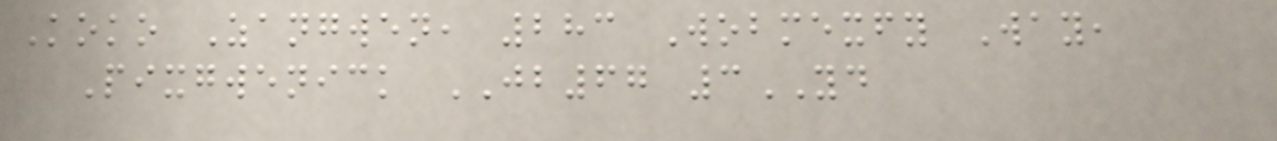Koko Zangwen, 283 Wobmexfy Way,
Pixgwenick JB67 3YD
